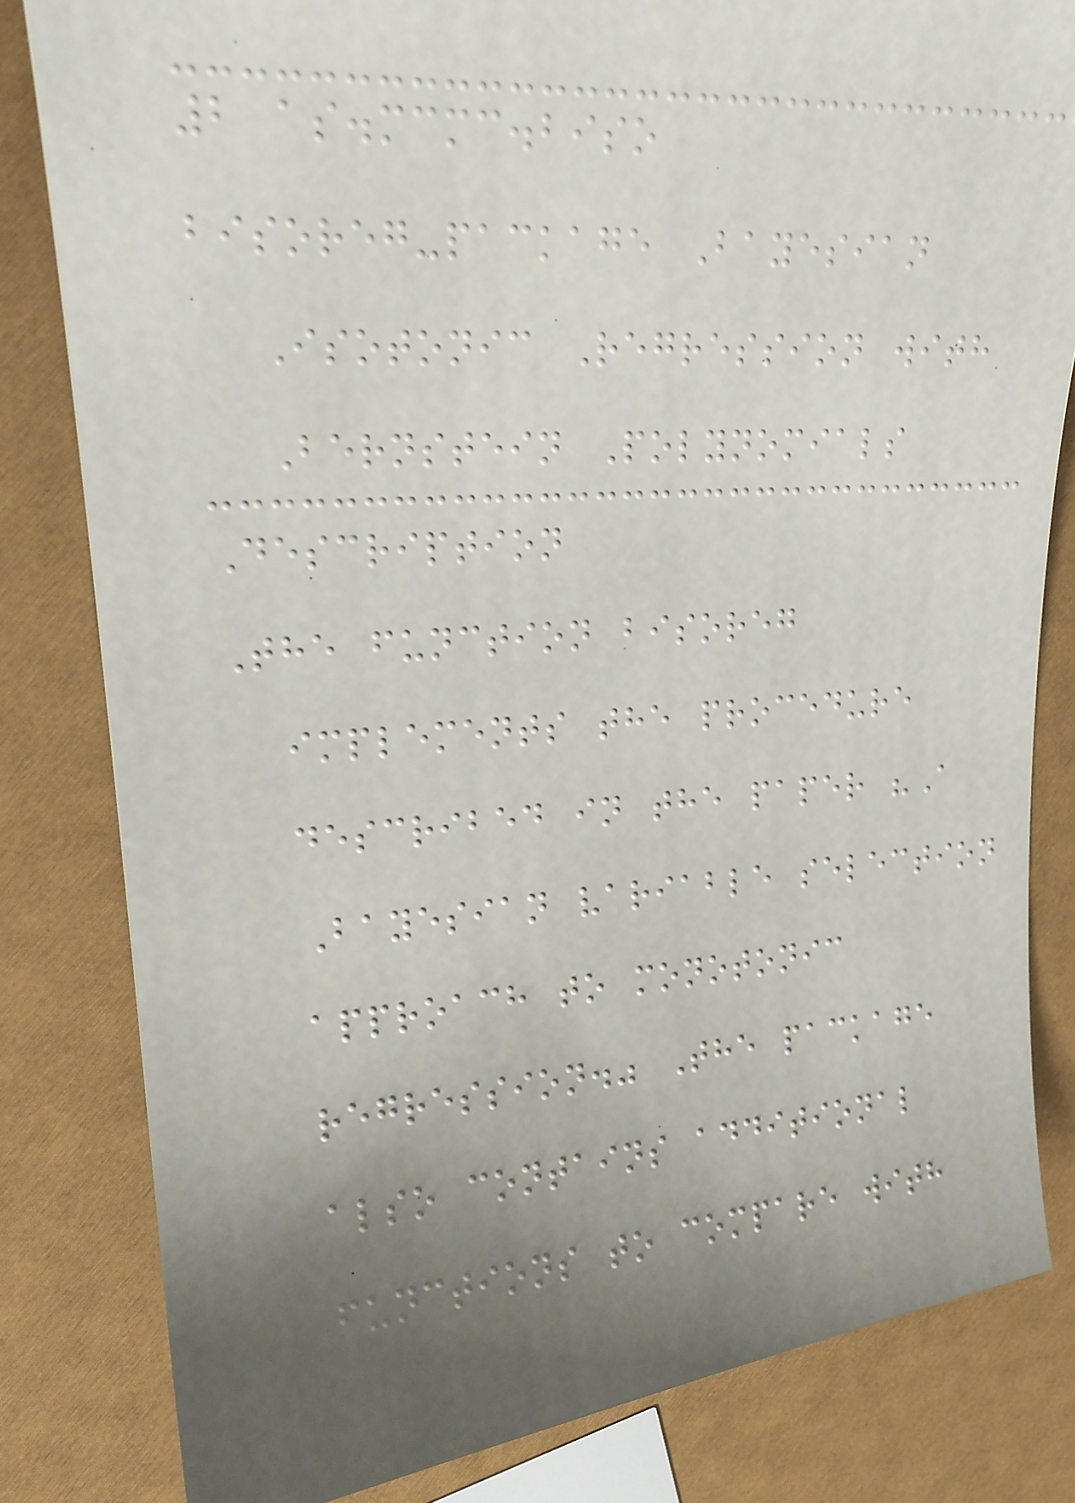2 as.mcmc.biso
bisoreg-package Bayesian
Isotonic Regression with
Bernstein Polynomials
Description
The function bisoreg
implements the procedure
described in the paper "A
Bayesian variable selection
approach to monotonic
regression." The package
also contains additional
functions to compare with
